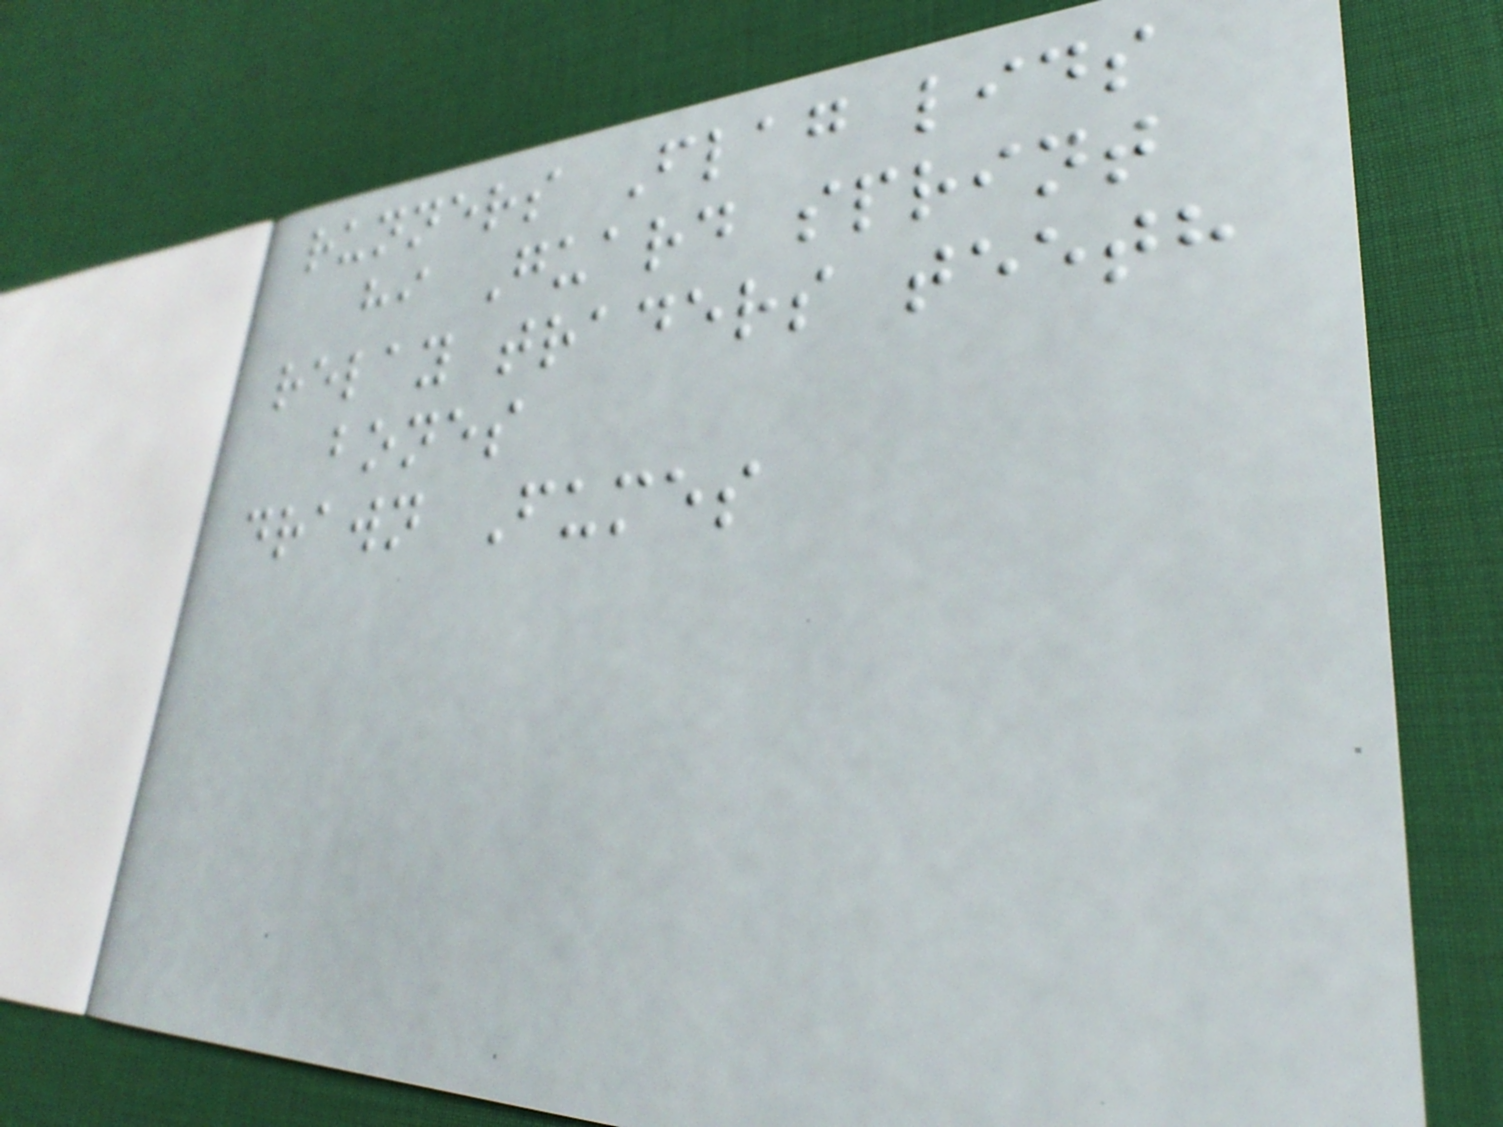runners Flag lids
hi Guard sprint
relay traders teeth
bones
drawn Fumes
